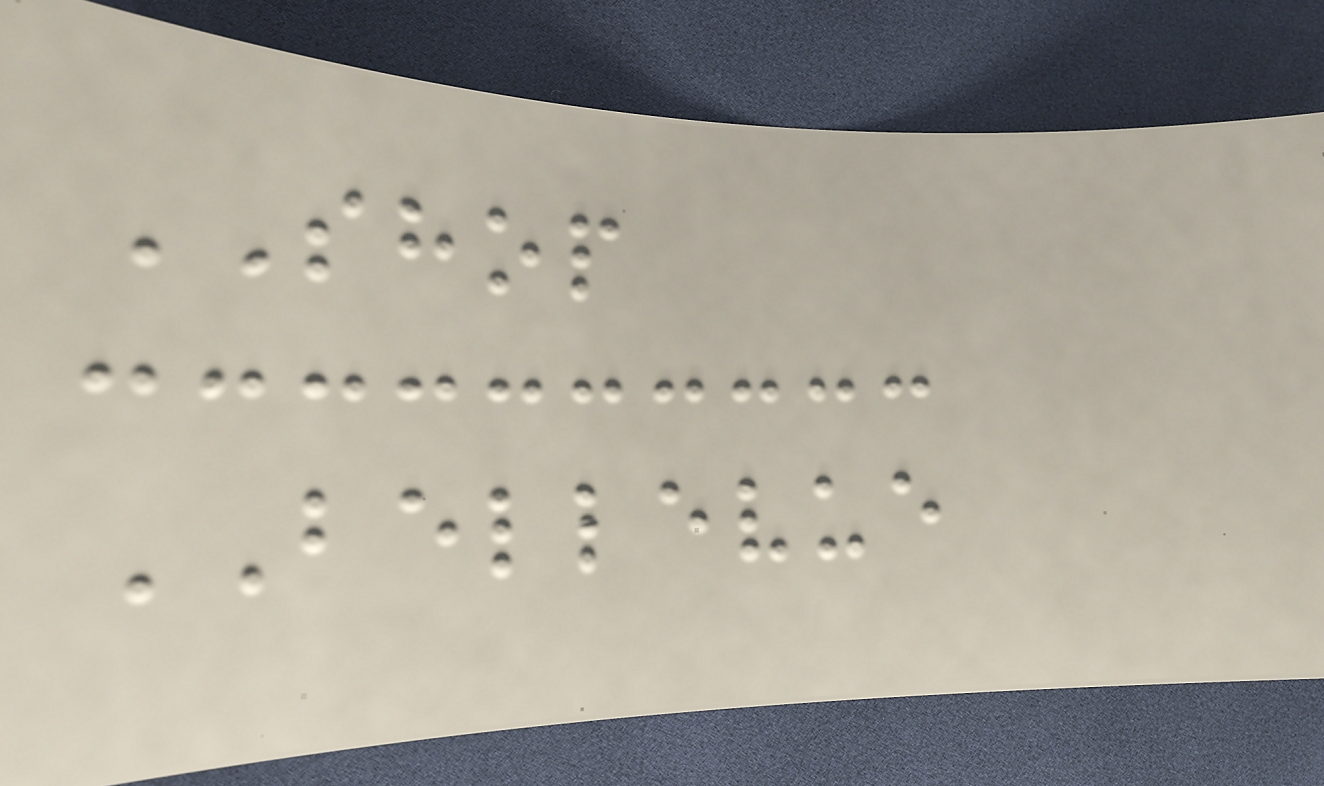SHOP
BELLEVUE
